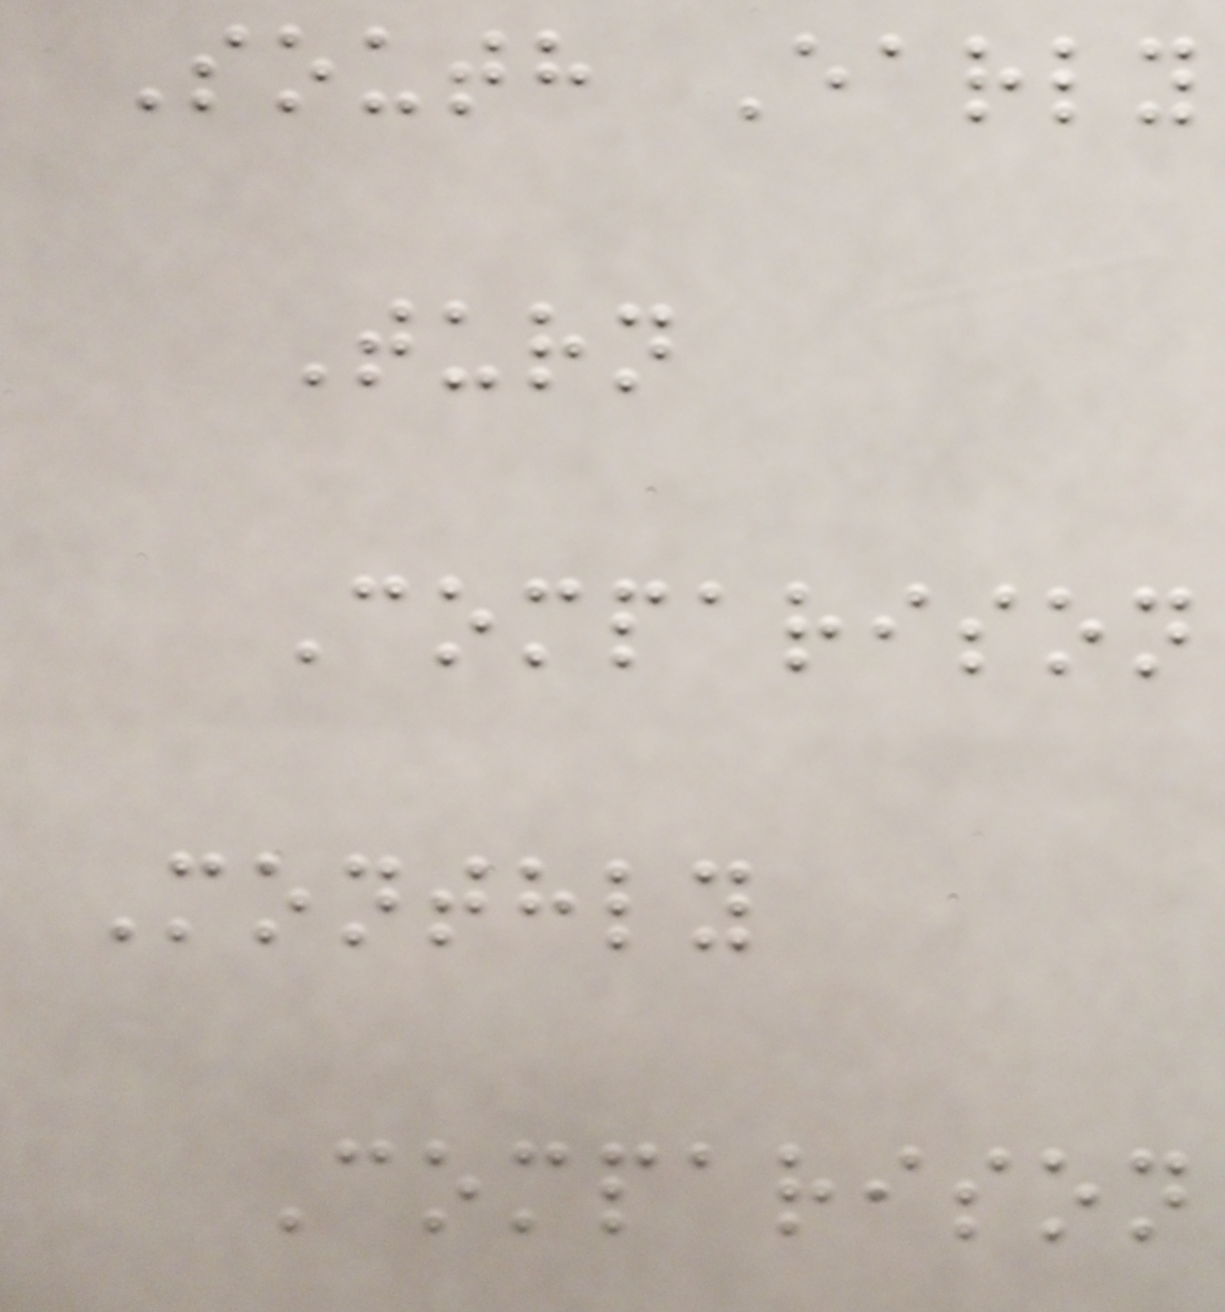South Early
Turn
Comparison
Monthly
Comparison
